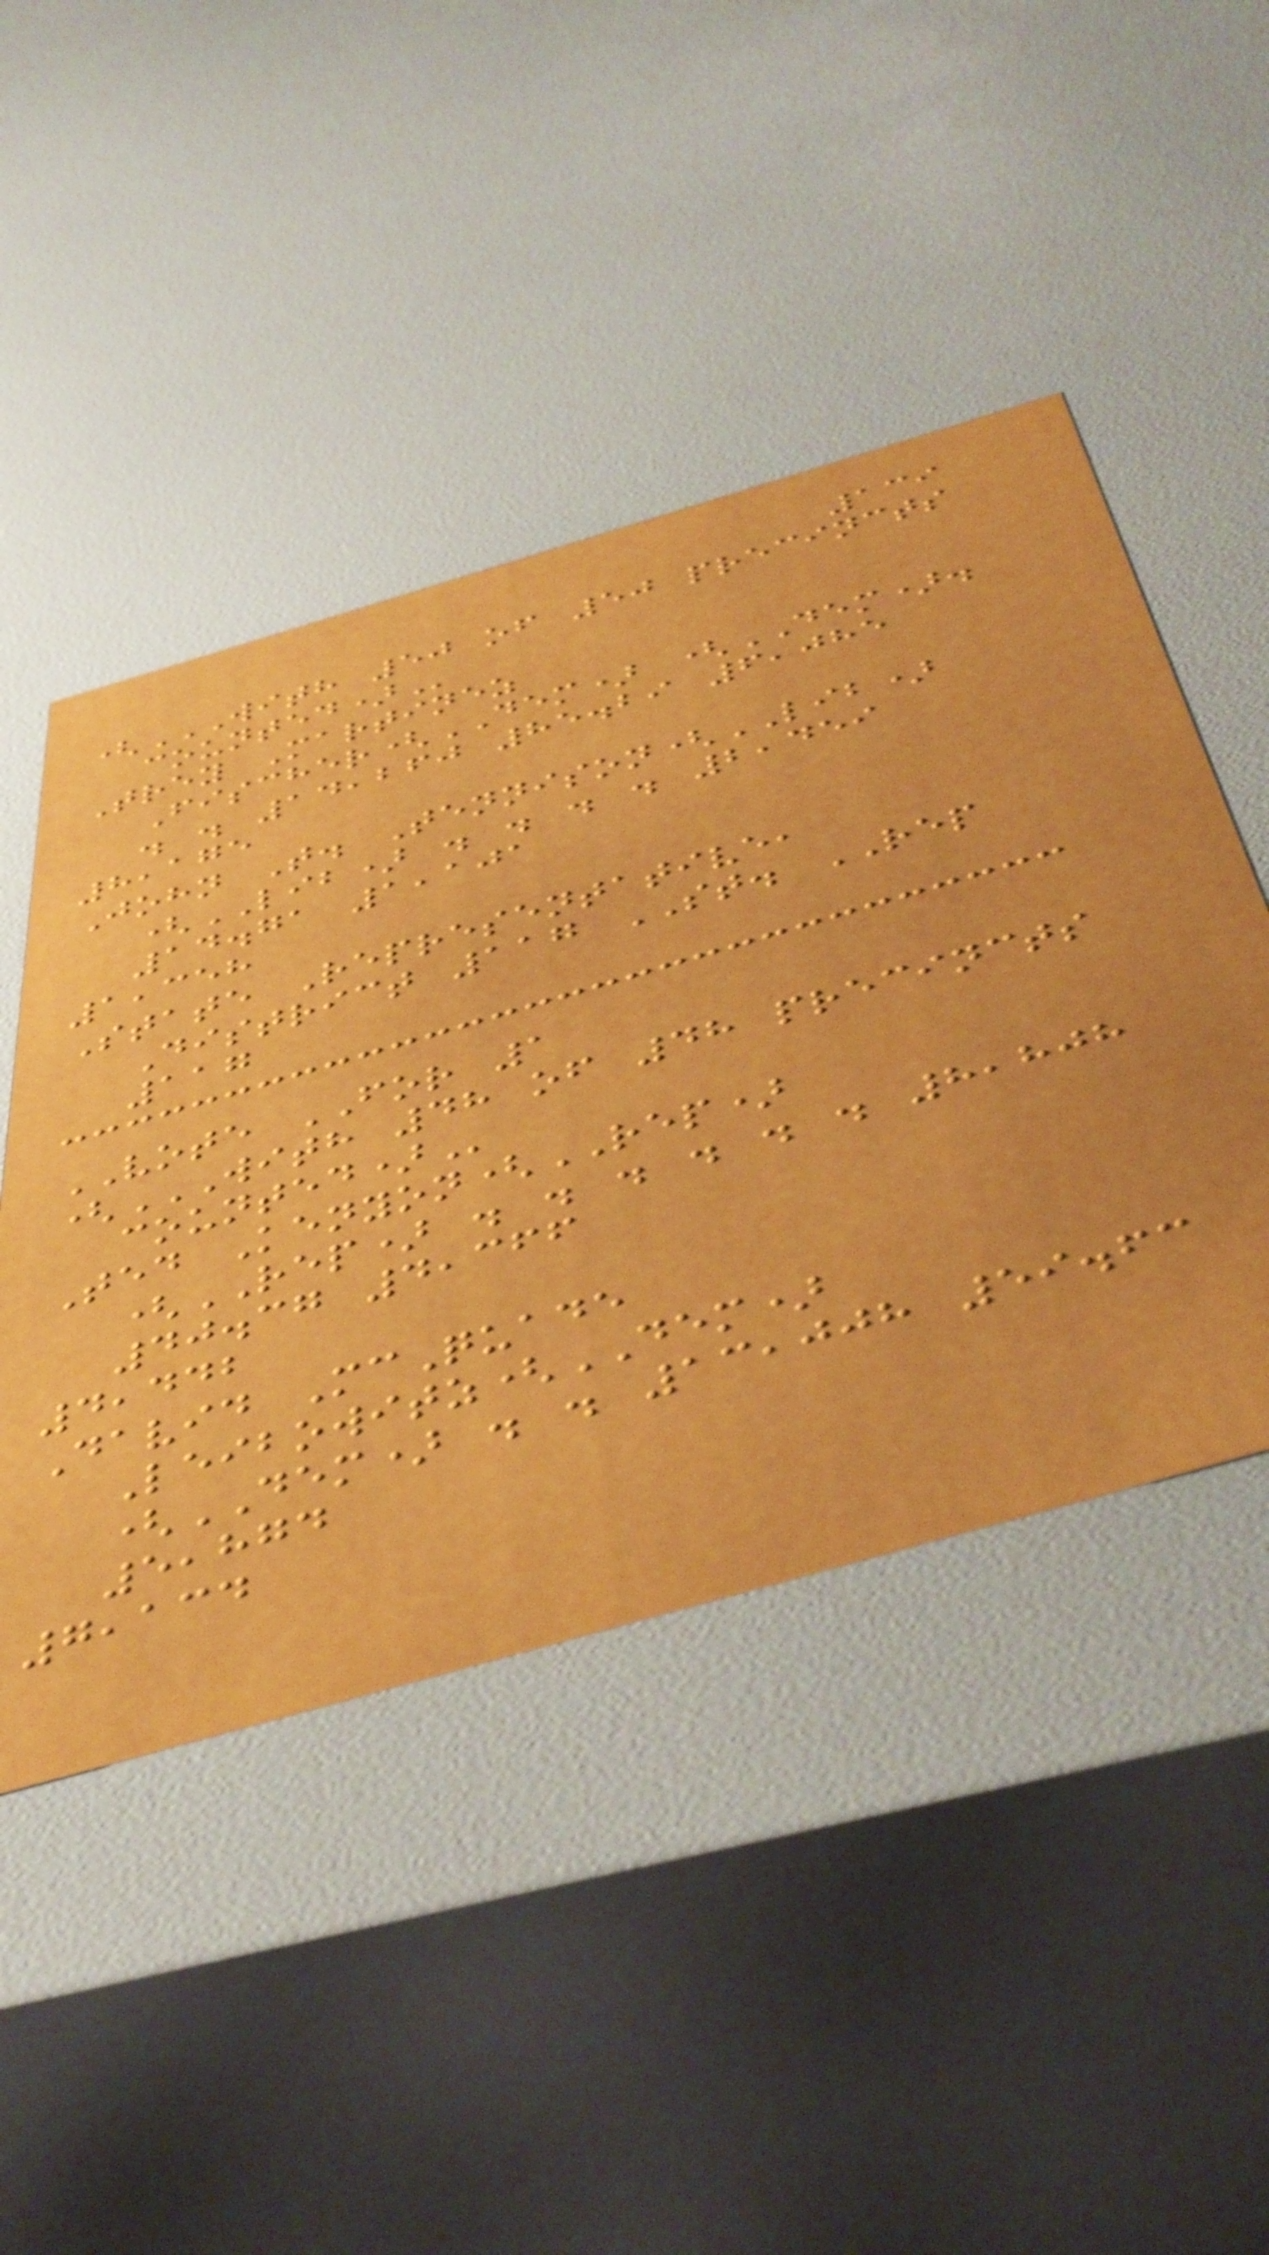139
(WITH 50 OF 50 PRECINCTS
COUNTED)
Trey Martinez
Fischer(DEM) (DEM).
. . 14,260 85.29 6,085
8,175
John T. Tennison(LIB)
(LIB) . . . . 2,459
14.71 1,101
1,358
State Representative,
District 117 ST. REP
117
VOTE FOR 1
(WITH 48 OF 48 PRECINCTS
COUNTED)
Ted Kenyon(REP)
(REP) . . . . . . 8,808
40.37 4,366
4,442
David McQuade
Leibowitz(DEM)
(DEM) . . 13,008 59.63
5,874
7,134
